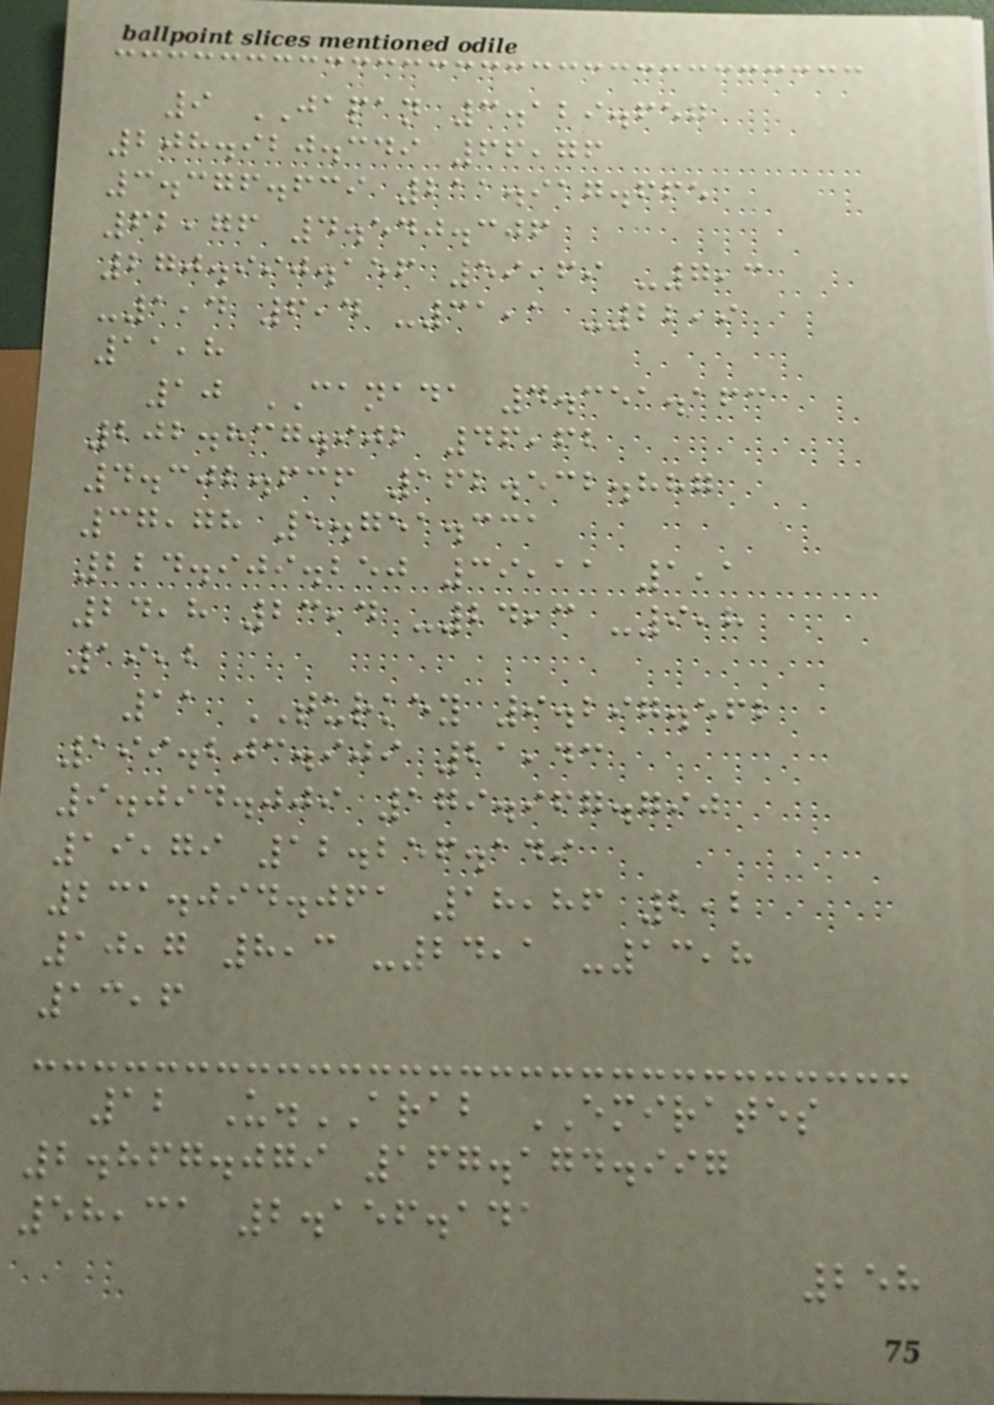9 JAPAN 3.129.657
208.920.349 66,76
3.376.639 211.917.665
62,76 4.540.306
270.990.156 59,69 -7,3
-1,4 6,4 -31,1 -22,9
11,8
10 CANADA 4.351.163
202.837.902 46,62
4.302.636 162.532.887
37,78 5.751.331
224.909.250 39,11 1,1
24,8 23,4 -24,3 -9,8
19,2
11 TURKEY 9.297.562
199.203.909 21,43
9.094.009 179.967.790
19,79 12.256.149
231.094.061 18,86 2,2
10,7 8,3 -24,1 -13,8
13,6
12 U.ARAB EMIRATES
2.867.079 167.174.997
58,31 2.156.141
258
